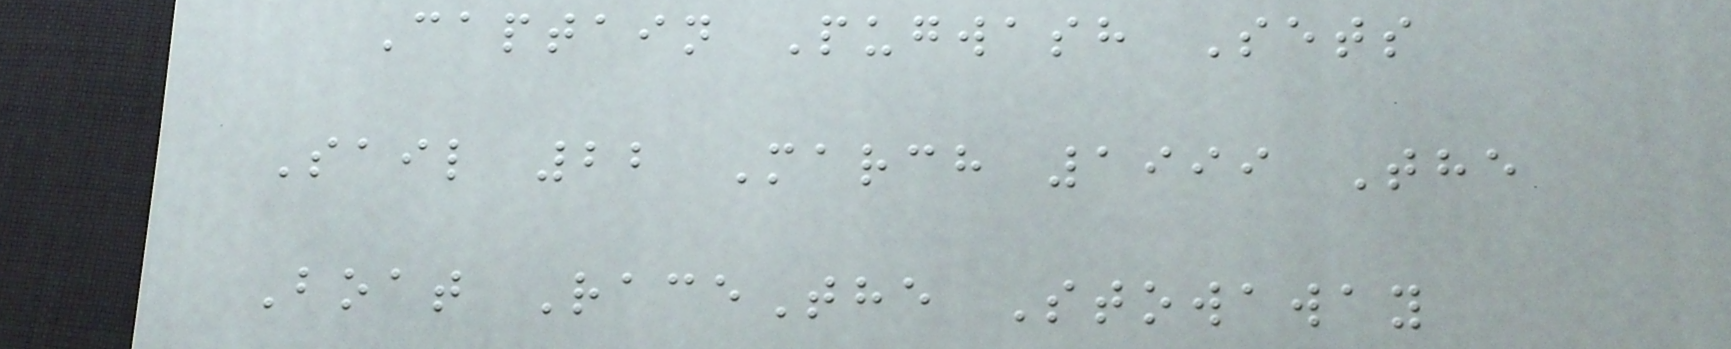Captain Pugwash Sets
Sail 22 March 1999 The
Boat RaceThe Stowaway
